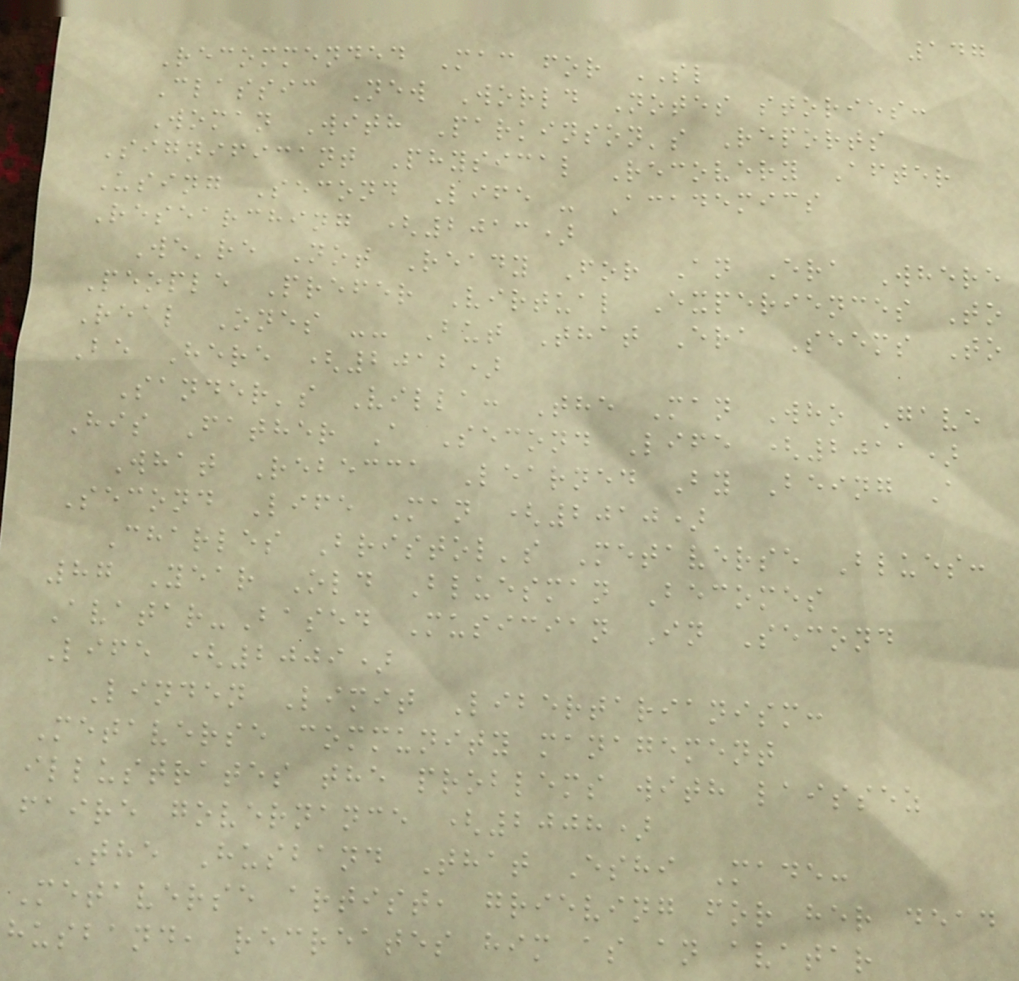147
Recommended Mac for SL
Classic New World Notes stories:
Woman With Parkinson's Reports
Significant Physical Recovery After
Using Second Life - Academics
Researching (2013)
We're Not Ready For An Era Where
People Prefer Virtual Experiences To
Real Ones -- But That Era Seems To
Be Here (2012)
Sander's Villa: The Man Who Gave
His Father A Second Life (2011)
What Rebecca Learned By Being A
Second Life Man (2010)
Charles Bristol's Metaverse Blues:
87 Year Old Bluesman Becomes
Avatar-Based Musician In Second
Life (2009)
Linden Limit Libertarianism:
Metaverse community management
illustrates the problems with laissez
faire governance (2008)
The Husband That Eshi Made:
Metaverse artist, grieving for her dead
husband, recreates him as an avatar
